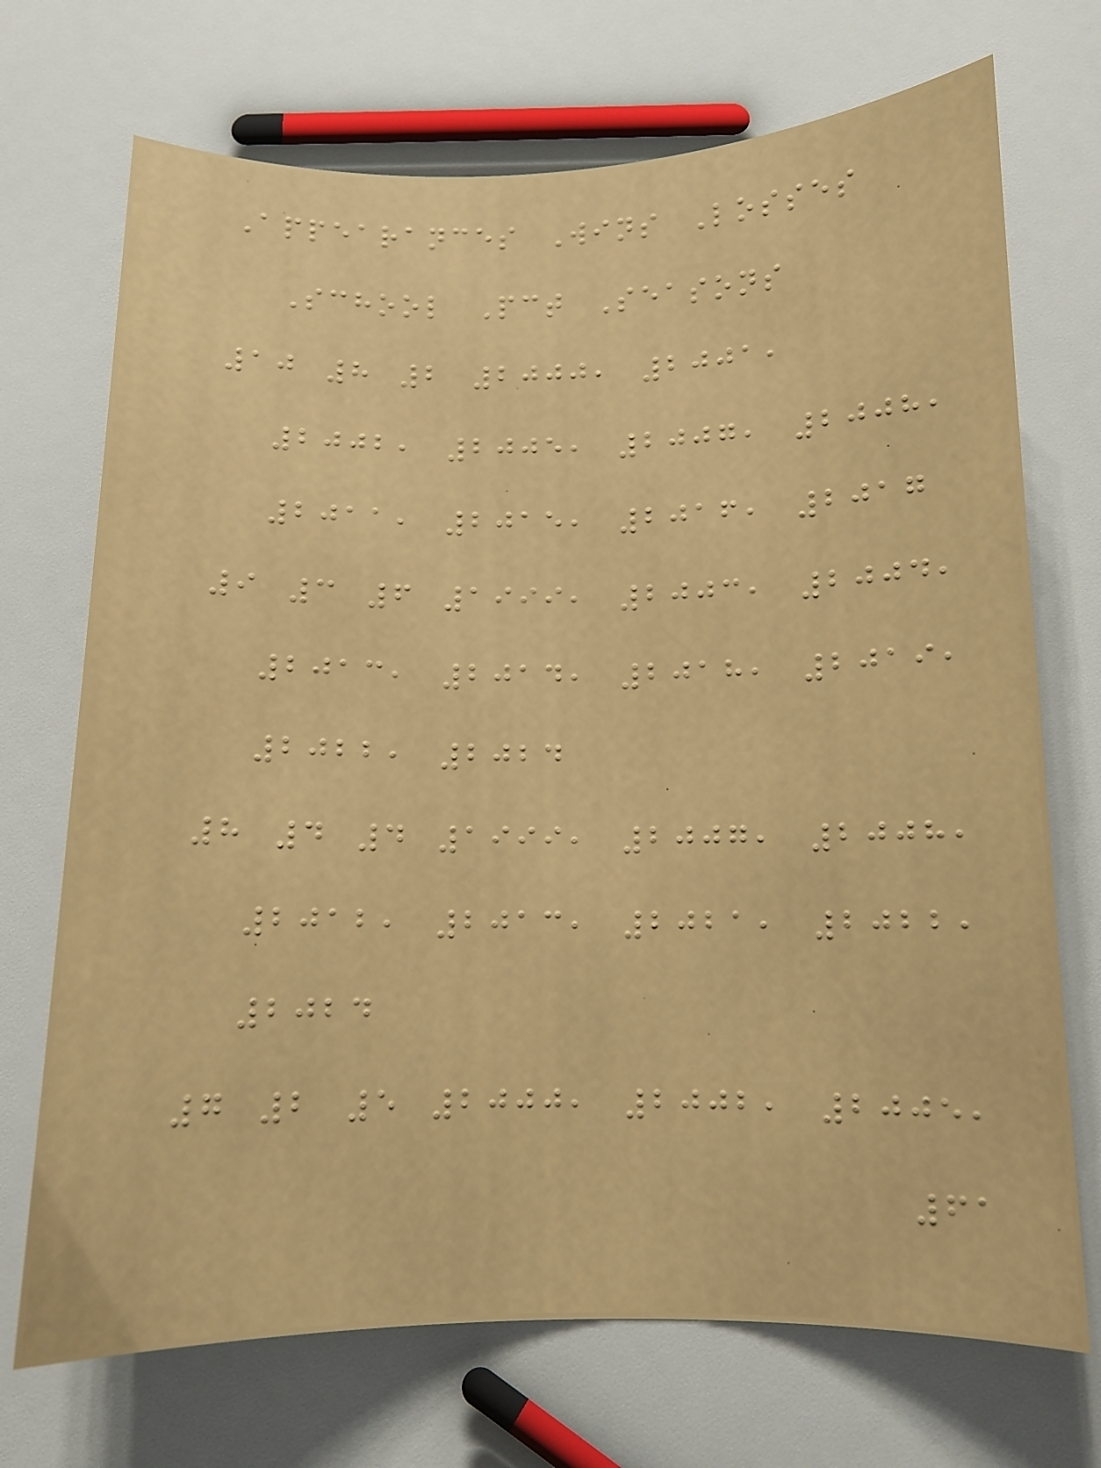Appearances Wins Losses
School Pct Seasons
10 8 2 2000, 2001,
2002, 2005, 2007, 2008,
2011, 2015, 2016, 2017
9 3 6 1999, 2003, 2004,
2013, 2014, 2018, 2019,
2022, 2024
8 4 4 1999, 2007, 2008,
2012, 2013, 2021, 2022,
2024
7 2 5 2000, 2002, 2005,
61
